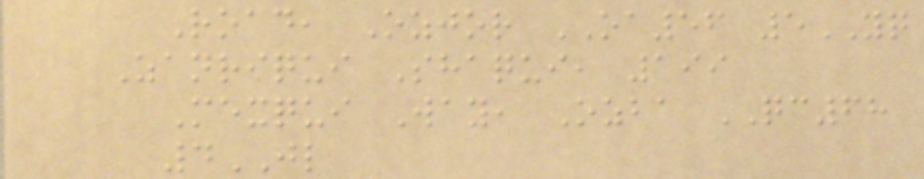Road, Ozjor OA56 5YQ
Zanriqui Shaqui, 199
Mexqui Way, Ozba QC68
4JL
